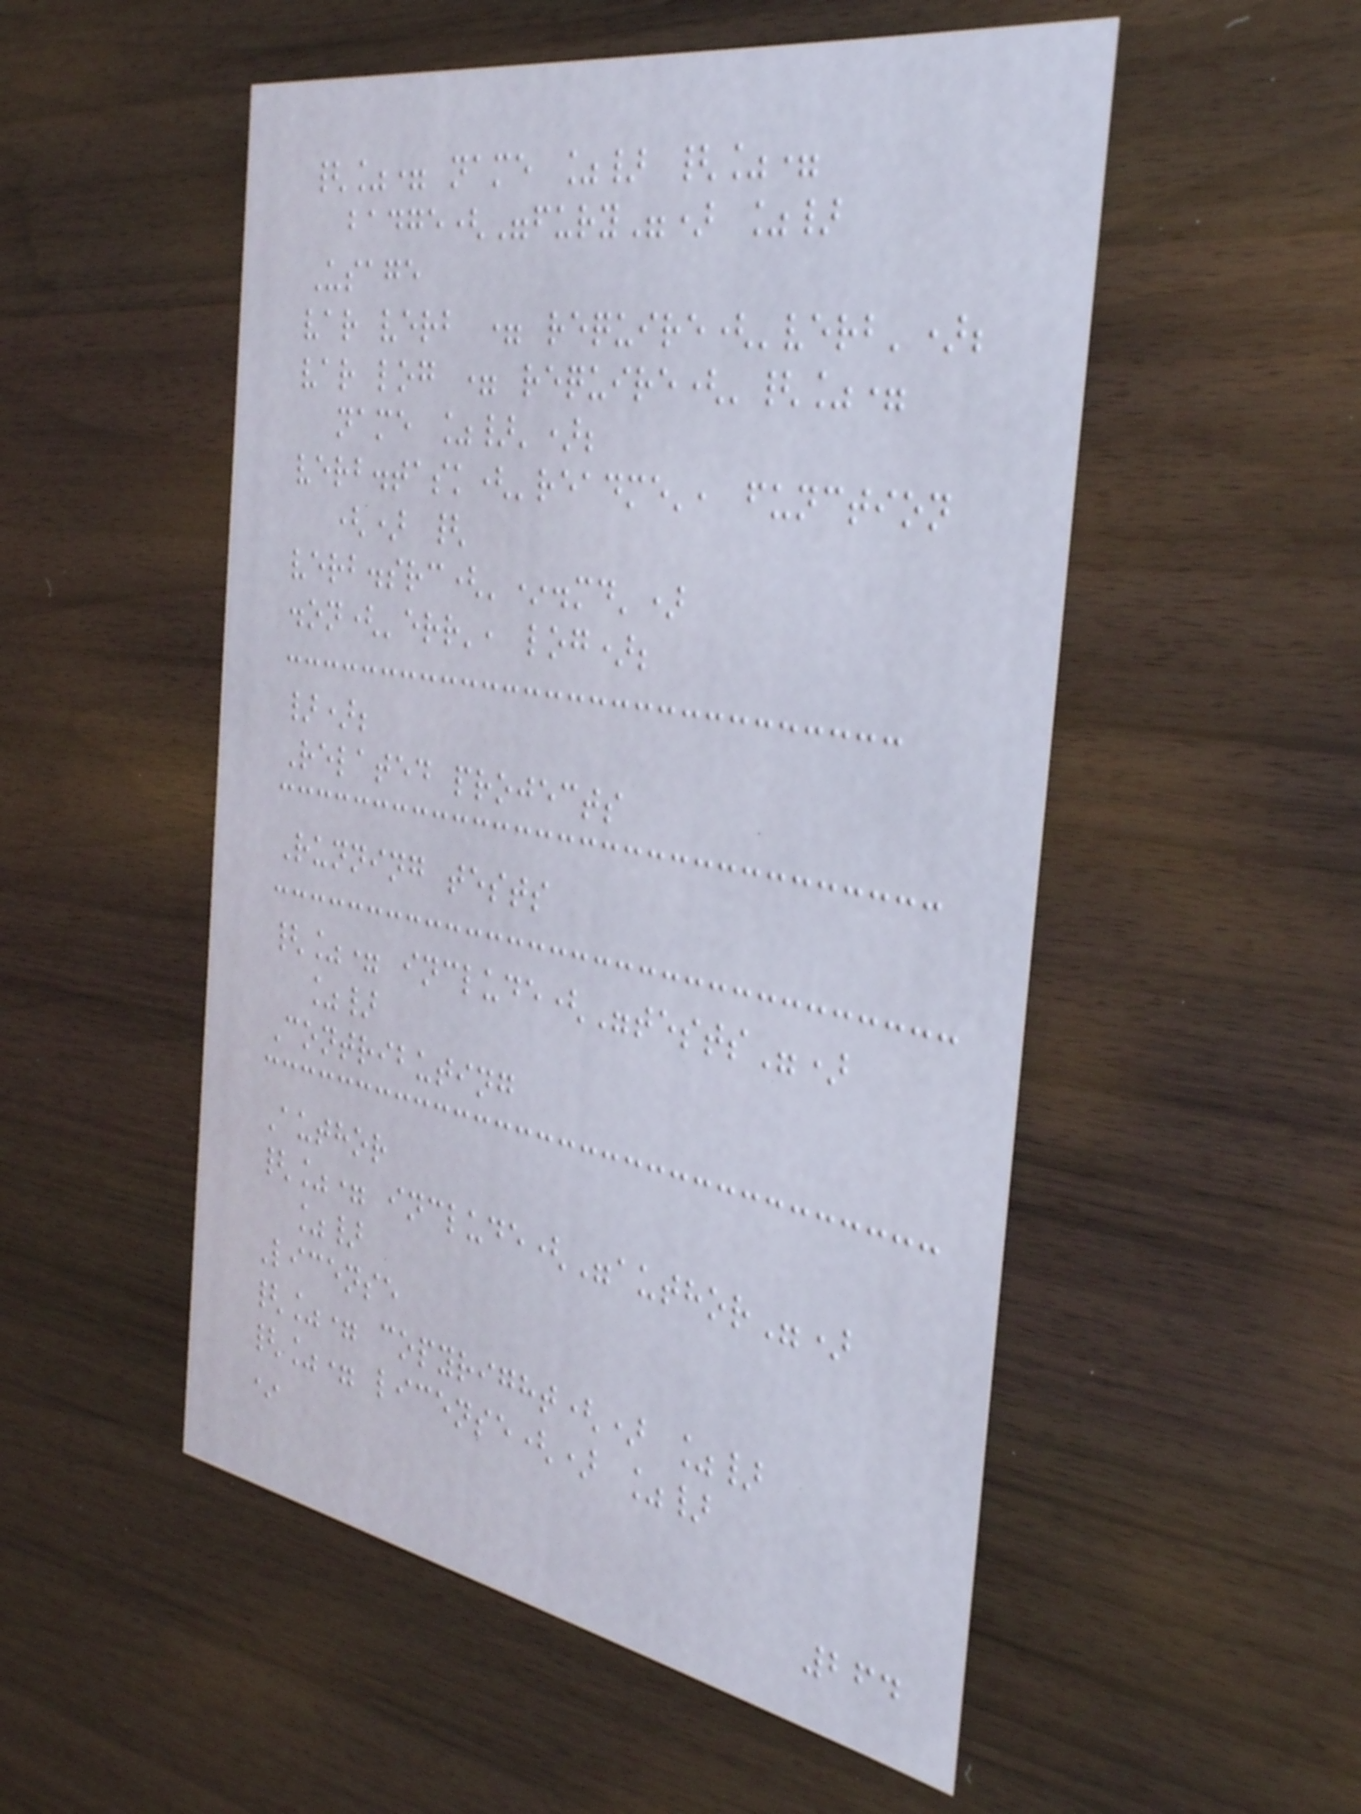{%= name %} {%=
badge("fury") %}
Usage
var verb = require('verb');
var log = require('{%=
name %}');
verb.task('readme', function
() {
verb.src('*.md')
.on('err', log);
});
Related projects
Running tests
{%= include("tests")
%}
Contributing
Author
{%= include("author")
%}
License
{%= copyright() %}
{%= license() %}
*
264
